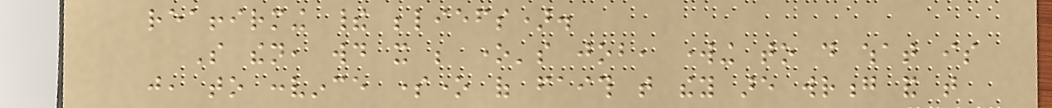reaffirming their beliefs).
So then, would it be one's job, working to do what is
just, to convince someone of faith that they are wrong and that
